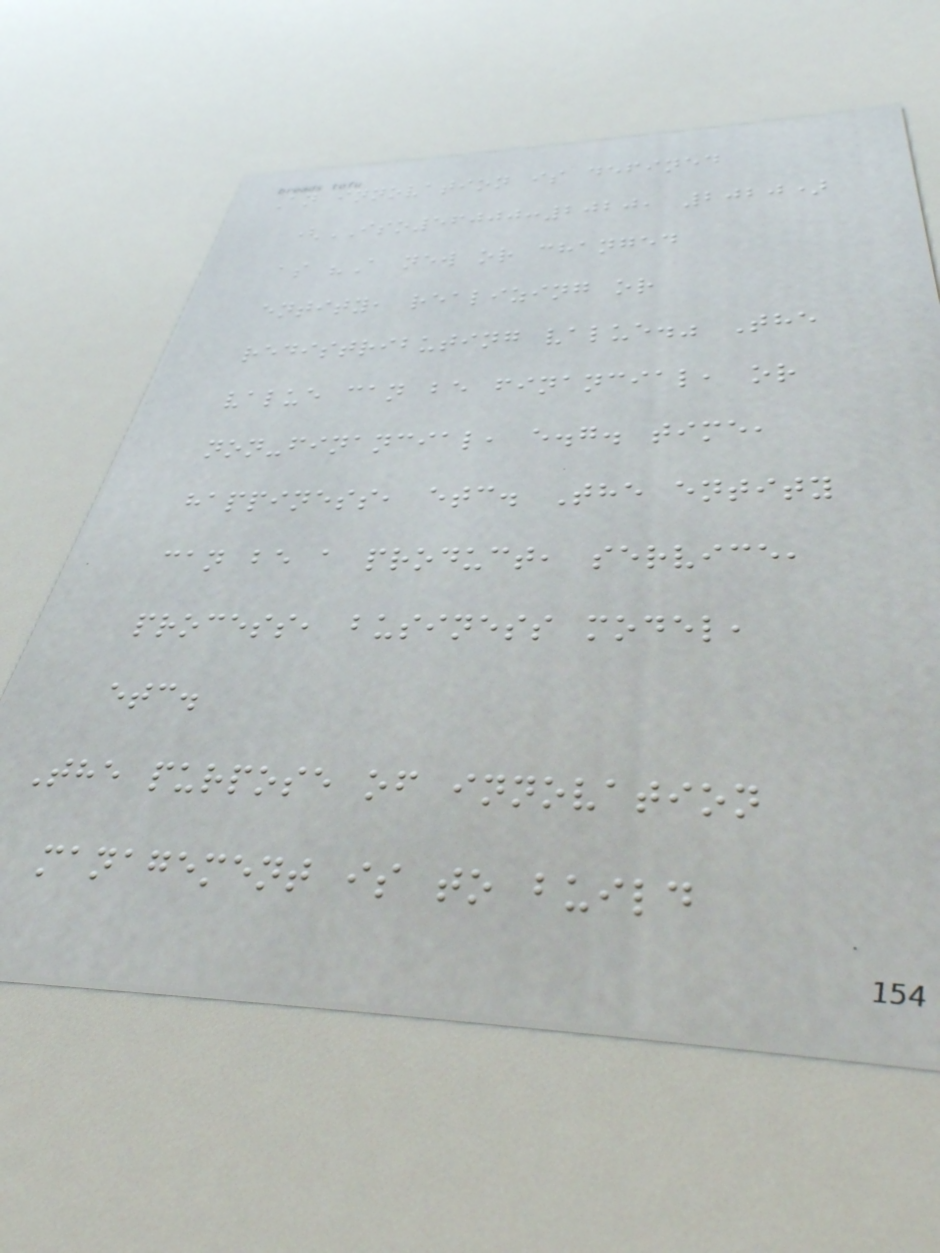An innovation is defined
(ISO56000:2020, 2020)
as "A new or changed
entity, realizing or
redistributing value." The
value can be financial, or
non-financial, e.g. time,
happiness, etc. The entity
can be a product, service,
process, business model,
etc.
The purpose of innovation
management is to build
